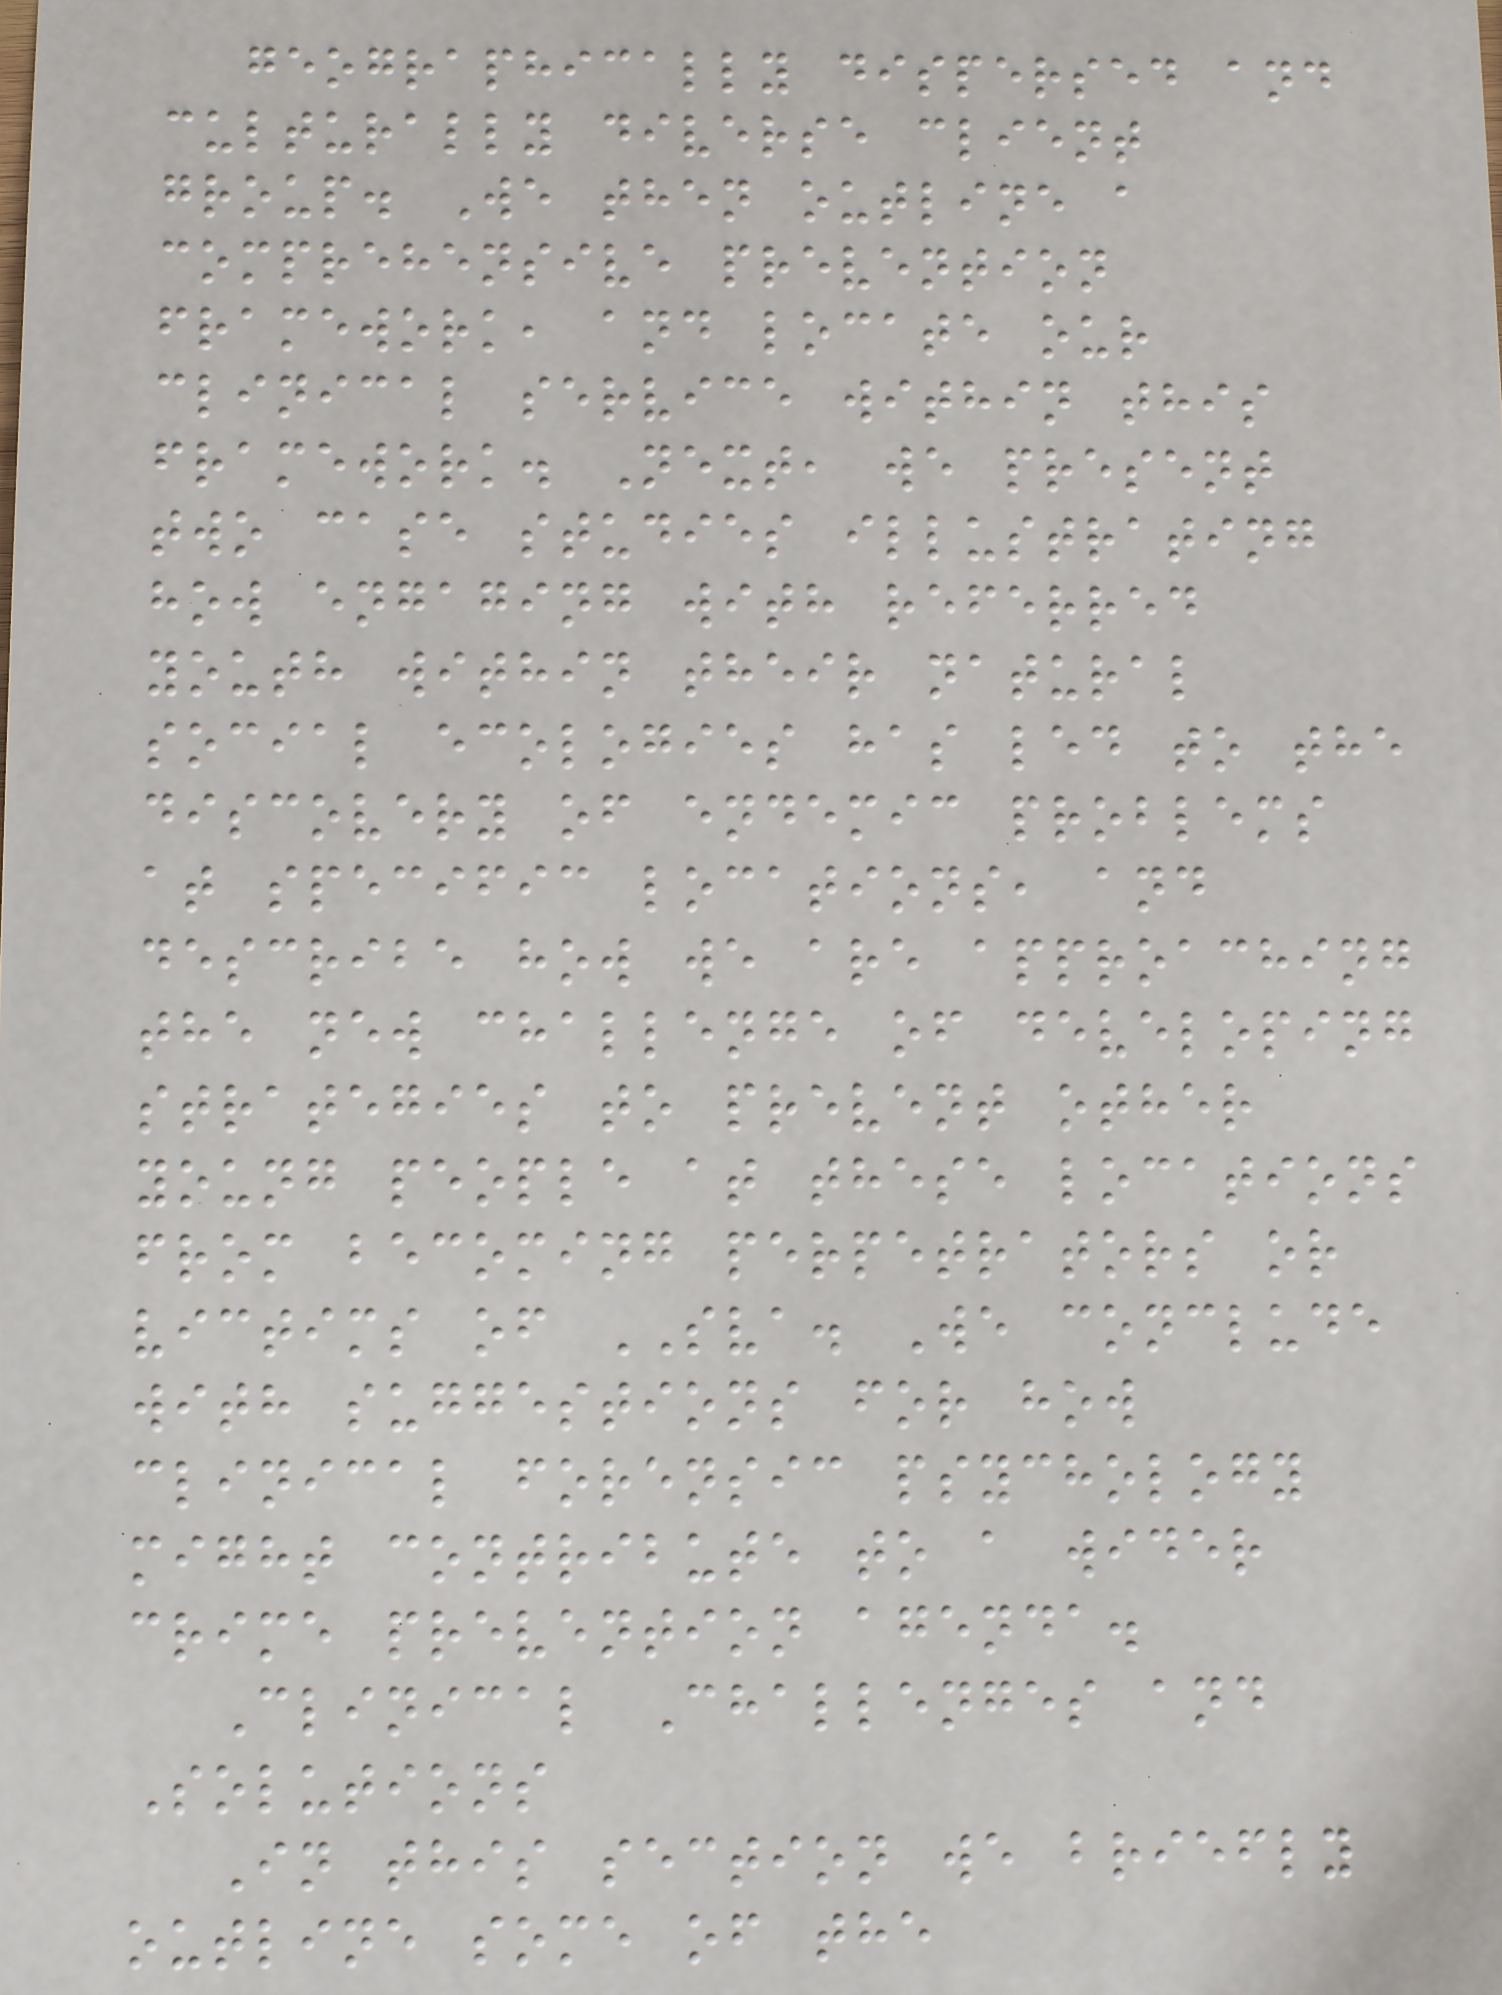geographically dispersed and
culturally diverse client
group. We then outline a
comprehensive prevention
framework, and locate our
clinical service within this
framework. Next, we present
two case studies illustrating
how engaging with referred
youth within their natural
social ecologies has led to the
discovery of endemic problems
at specific locations, and
describe how we are approaching
the new challenge of developing
strategies to prevent other
young people at these locations
from becoming perpetrators or
victims of SVA. We conclude
with suggestions for how
clinical forensic psychology
might contribute to a wider
crime prevention agenda.
Clinical Challenges and
Solutions
In this section we briefly
outline some of the
